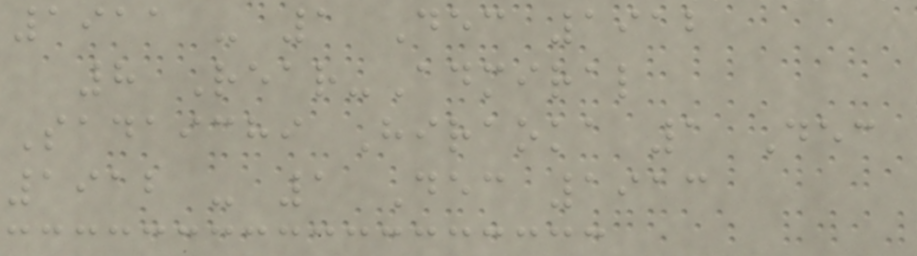1911 - 1 Dec 1912
8 Rear-Admiral
Sadaichi Hiraoka 1 Dec
1912 - 1 Dec 1913
